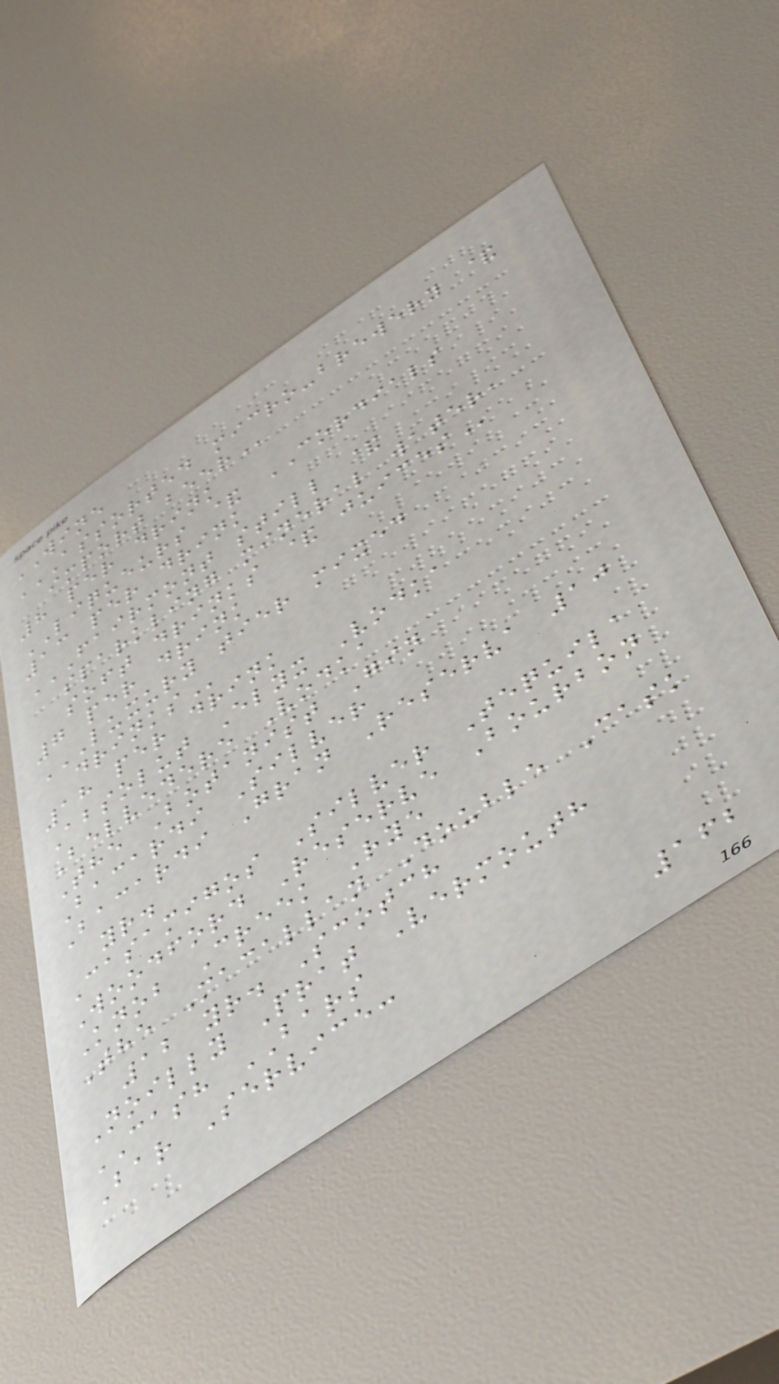WINE
ASSORTED MICRO-BREWERY &
IMPORT BEER
8 per drink
LIQUEURS & CORDIALS
13 per drink
FAIRMONT STILL &
SPARKLING MINERAL WATER,
SOFT DRINKS & JUICES
7 per drink
LUXURY TIER MIXED
DRINKS
18 per drink
Absolut Elyx Vodka
Belvedere Vodka
The Botanist Gin
Bacardi Silver
Bacardi Gran Reserva 10
yr.
Casamigos Silver Tequila
Woodford Reserve Bourbon
Knob Creek Rye
The Macallan Double Cask
12 yr. Scotch
Noilly Prat Vermouth
CASH BARS
Bar Service:
162
